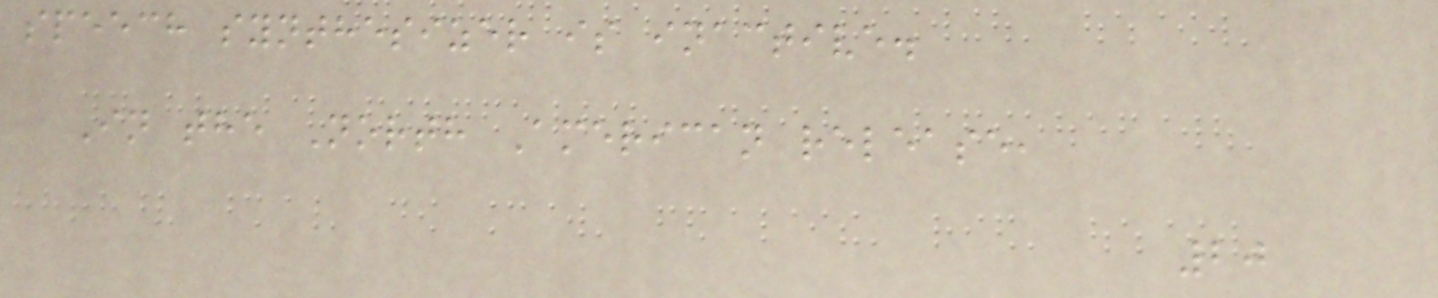speech synthesizer is inactive.
In the North American release,
20
